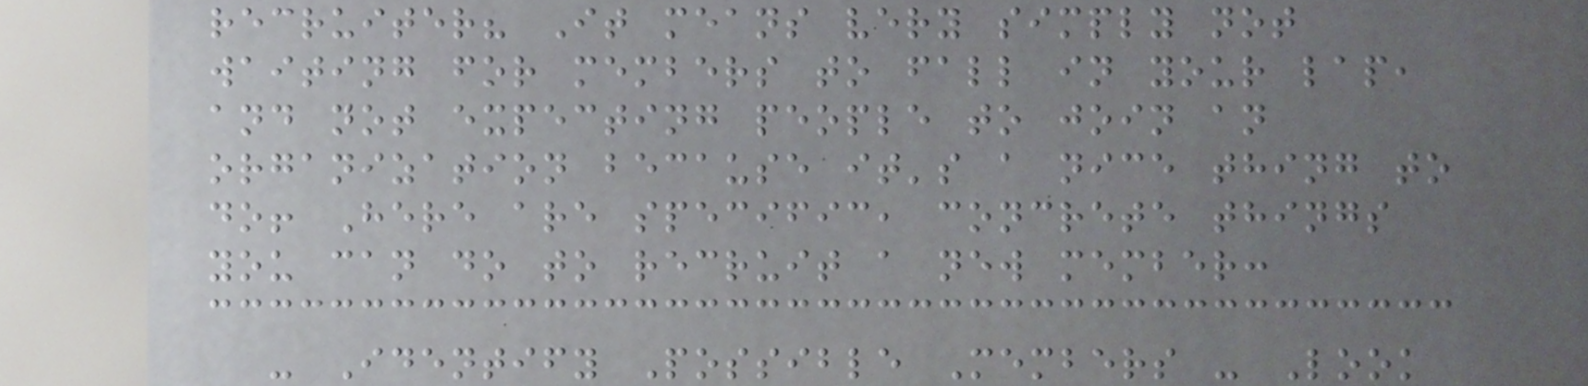recruiter? It means very simply not
waiting for members to fall in your lap,
and not expecting people to join an
organization because it's a nice thing to
do! Here are specific, concrete things
you can do to recruit a new member:
- Identify Possible Members - Look
